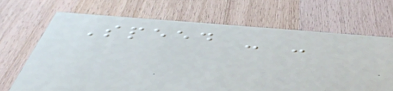Speed - -
